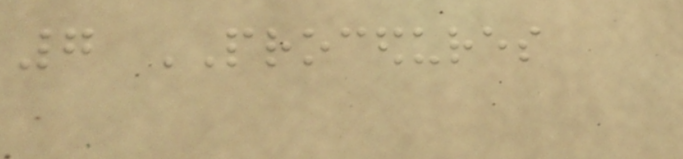7 PROCEDURES
